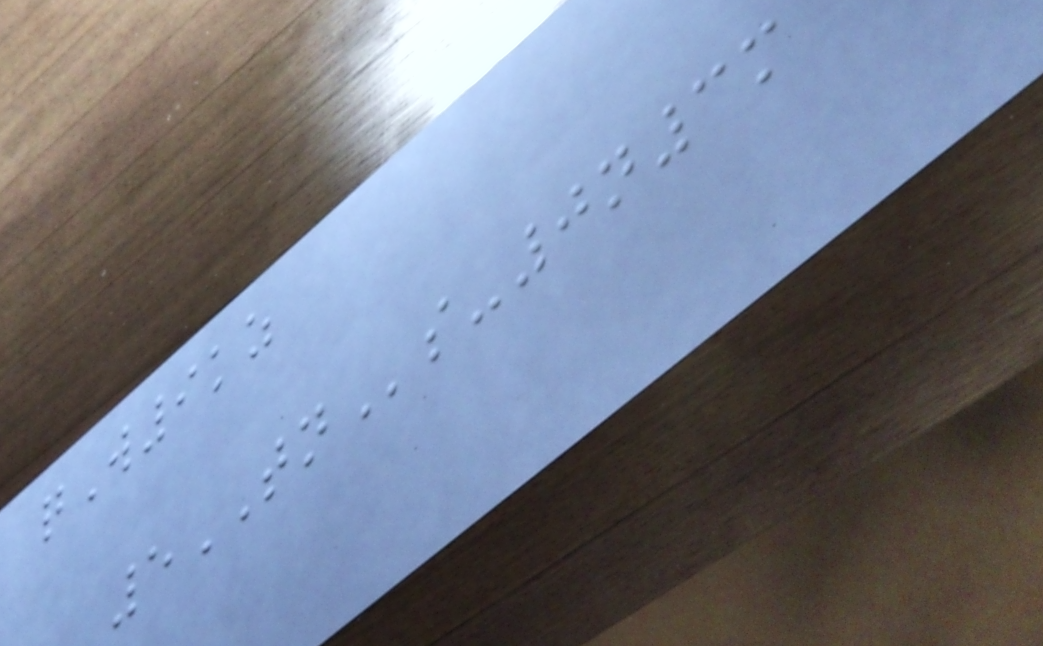qW9kz
5TNs-0n3m
